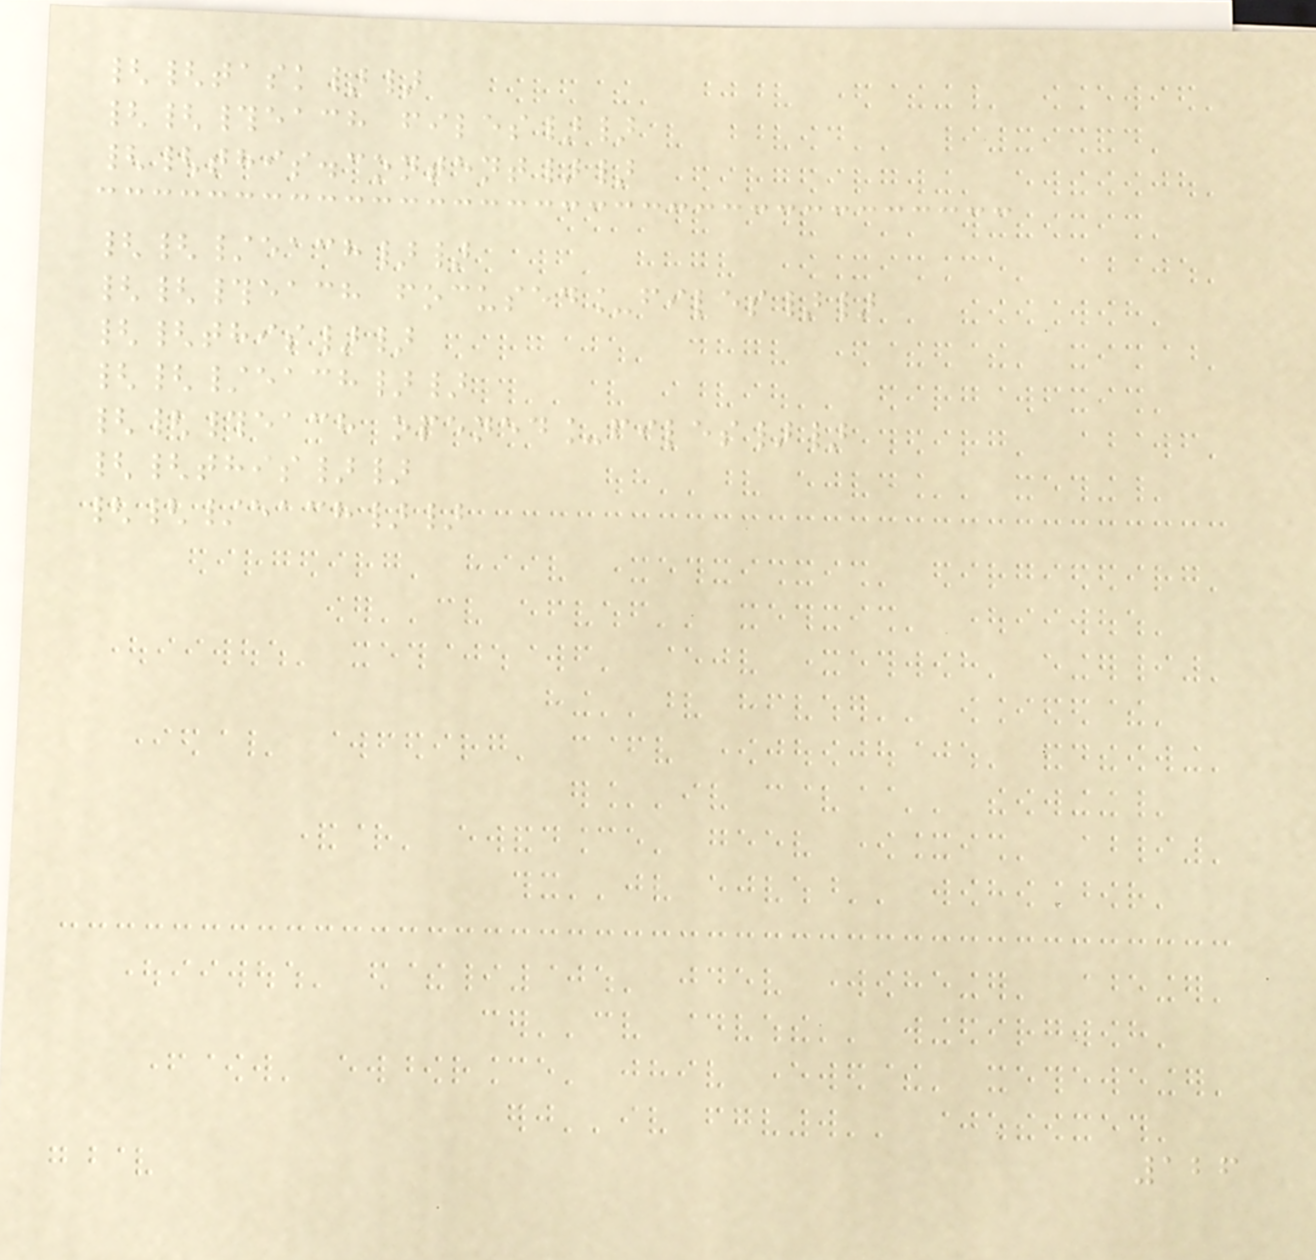{{task}}
{{#each files}}
{{this.content}}
{{/each}}
{{#each focused_files}}
{{this}}
{{/each}}
{{#each opened_files}}
{{this}}
{{/each}}
126
